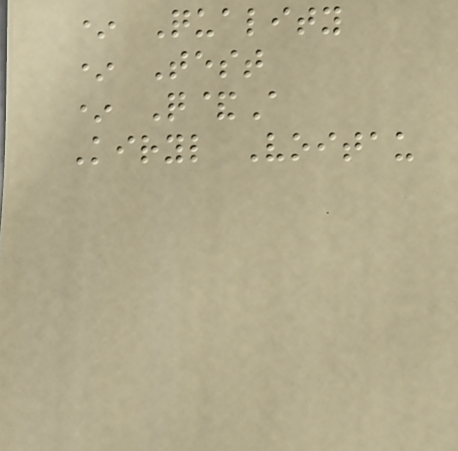* Quality
* Test
* Q&A
Kiryl Voitau
